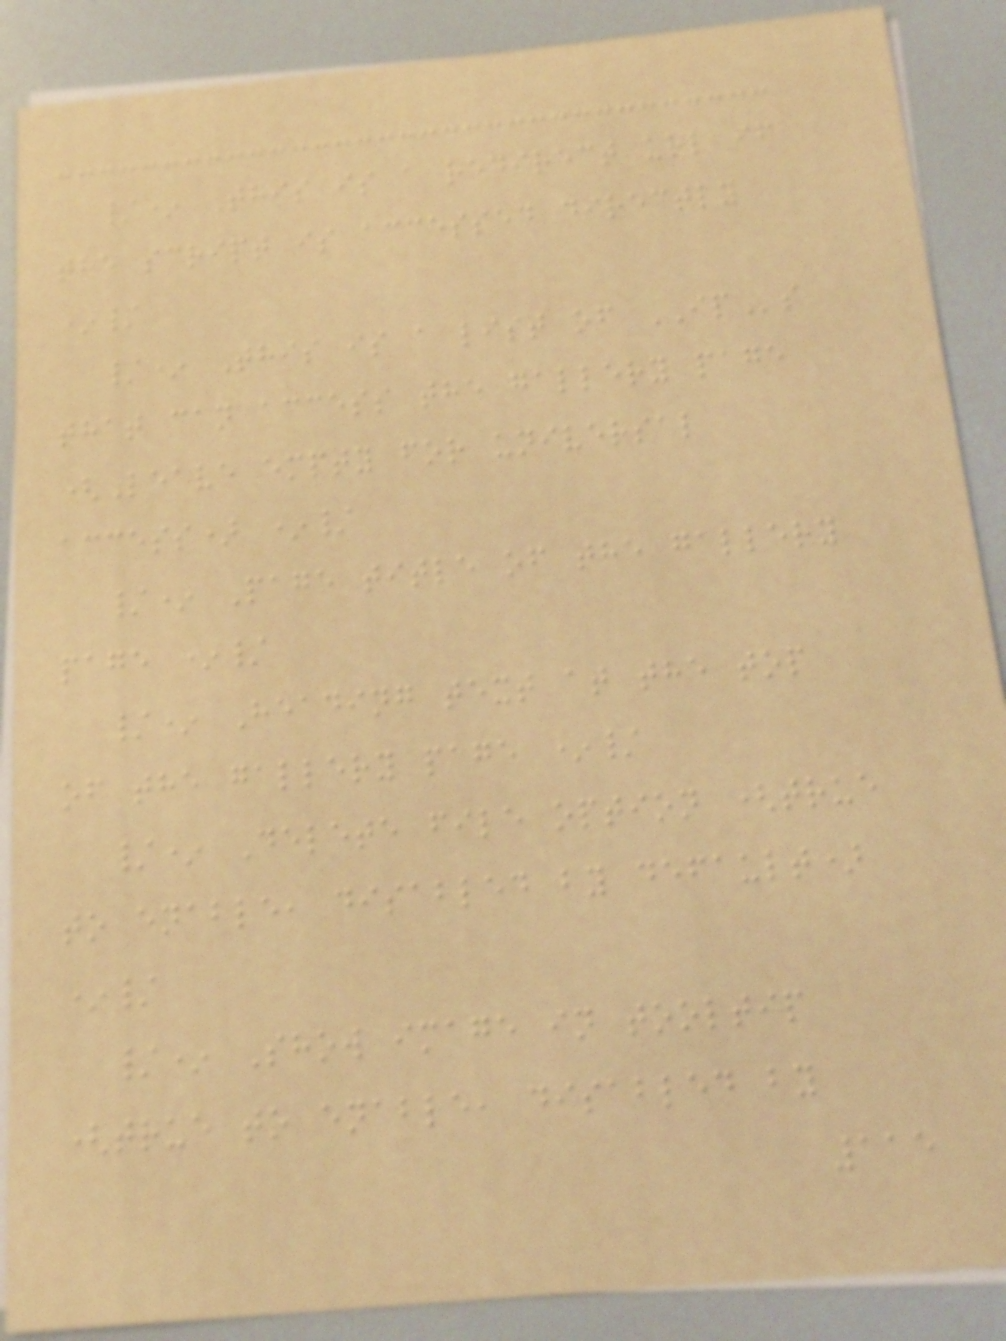/* This is a redirect url if
the script is accessed directly
*/
/* This is a list of IPs
that can access the gallery page
(Leave empty for universal
access) */
/* Page title of the gallery
page */
/* Heading text at the top
of the gallery page */
/* Delete file option (true
to enable, disabled by default)
*/
/* Show image in tooltip
(true to enable, disabled by
115
